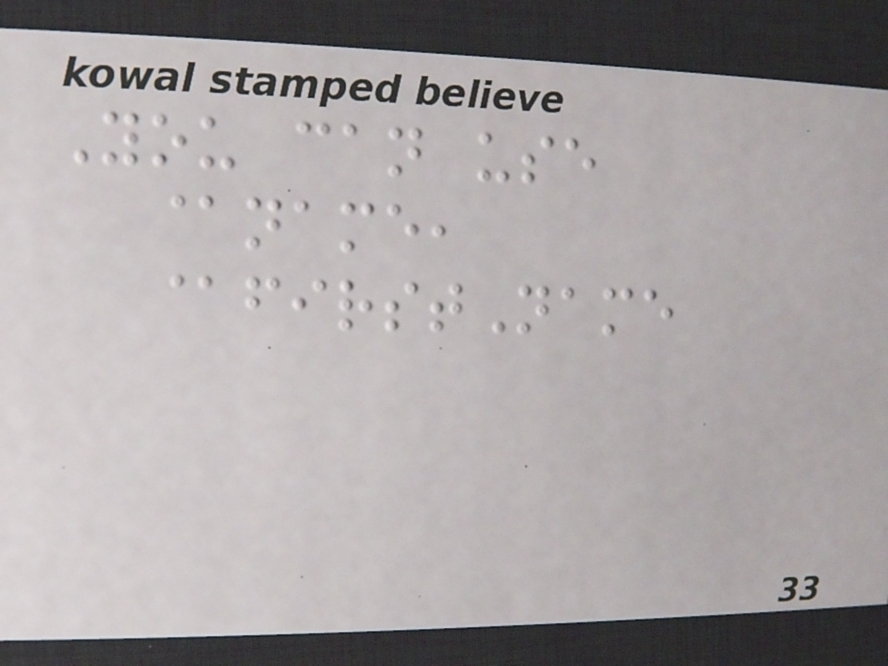You can use
@name,
@firstName
